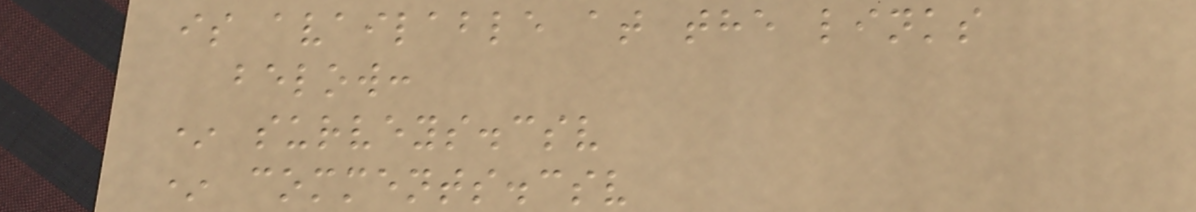is available at the links
below:
* surveys.csv
* comments.csv
